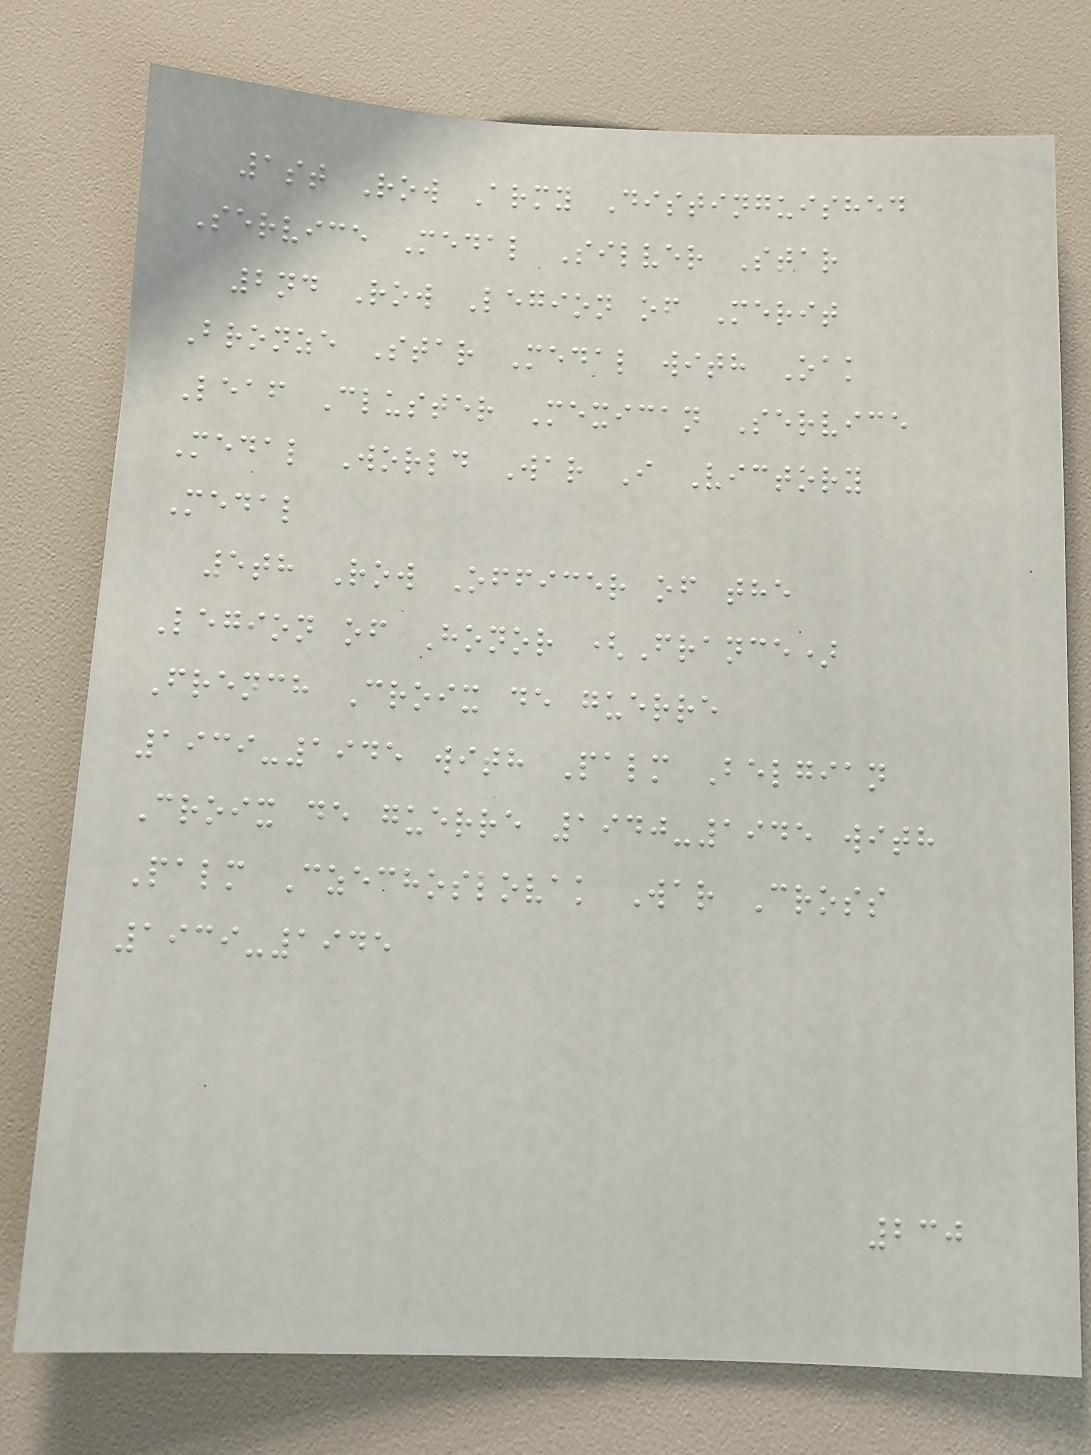1st Row Army Distinguished
Service Medal Silver Star
2nd Row Legion of Merit
Bronze Star Medal with Oak
Leaf Cluster Mexican Service
Medal World War I Victory
Medal
5th Row Officer of the
Legion of Honor (France)
French Croix de guerre
1939-1945 with Palm Belgian
Croix de guerre 1940-1945 with
Palm Czechoslovak War Cross
1939-1945
230
